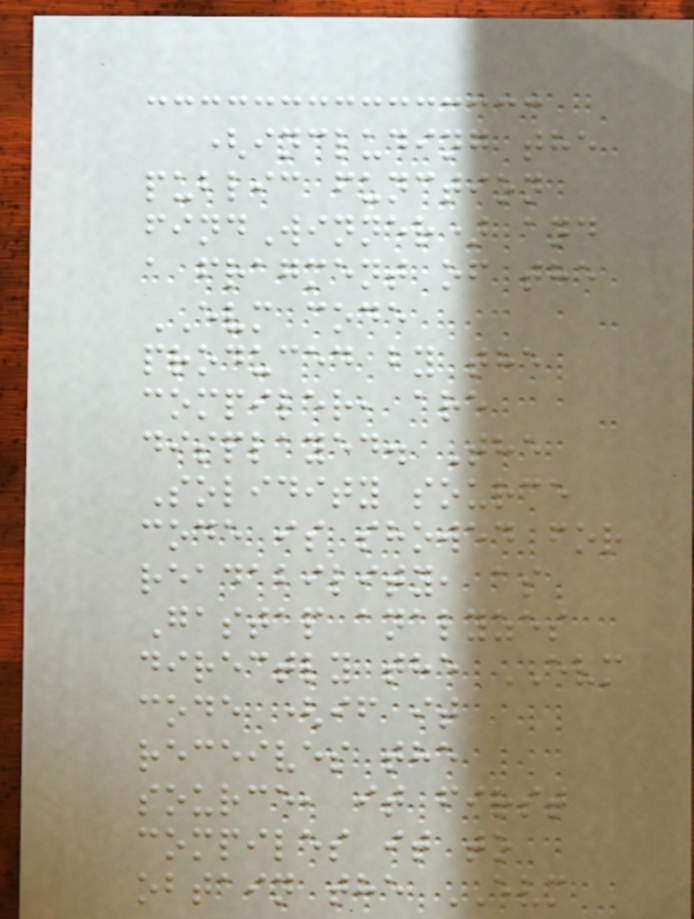(including the
public function
findWinner) and
a fragment of the
EVM code
produced by the
compiler, are
displayed. The
Solidity source
code is showed for
readability, as
Gastap analyzes
directly the EVM
code (if it
receives the
source, it first
compiles it to
obtain the EVM
